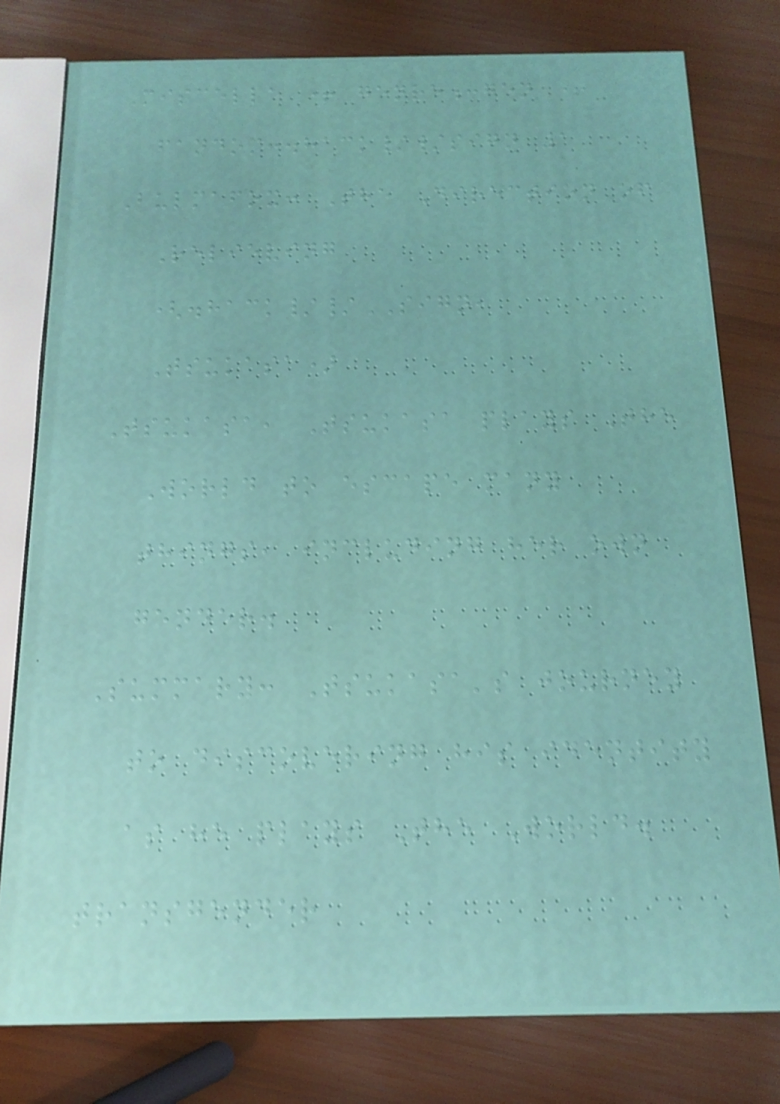Miscella + genre:gen +
fandom:.hack//sign 1
Bulmafox: The Direction of
Relieving
(.hack//SIGN,
Tsukasa)
Tsukasa, Tsukasa plays The
World to escape many
things, including her own
gender.
Summary: Tsukasa's journey
to discovering his identity
as he plays The World.
transgender
